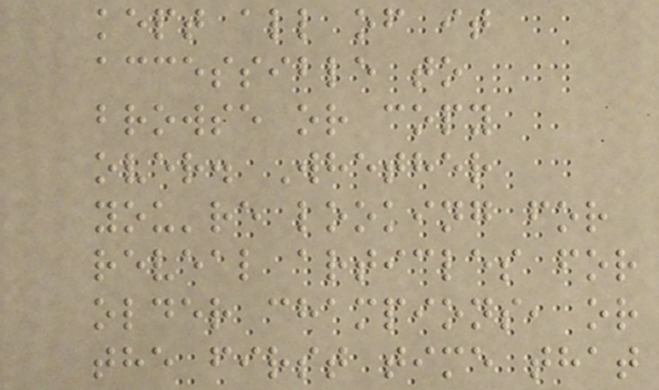kept all of it
accessible to
browse or copy
over. Whether
you're looking for
reveal articles for
older champions, or
the first time that
